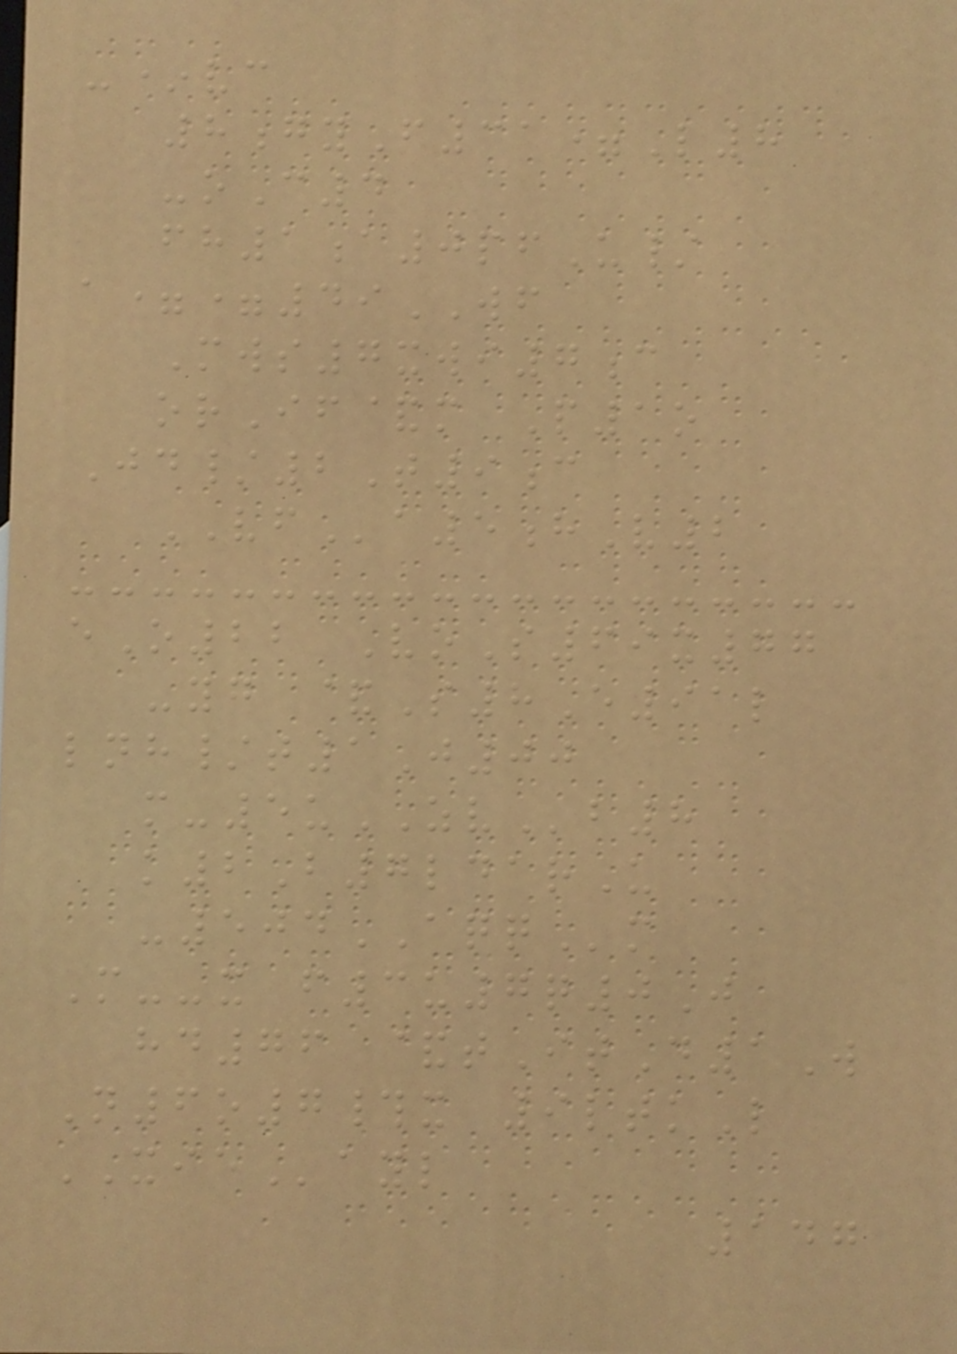-*vc
8gyF31=L8
-oC4
fh1a0pfU/
a==49WF
Mws7xwi7c
orIf&m P1o
Jd/2T9c
VFa5hV2
eO22 VoS69x77
-yg &S8E91l
lnh/t1J00
m-5uZVb8
k2B7ldarU
-504AQQm
M--x f3u7q0J
hd76 &tItD1W
N6o7#x 9ltkL
XIEayl
147
